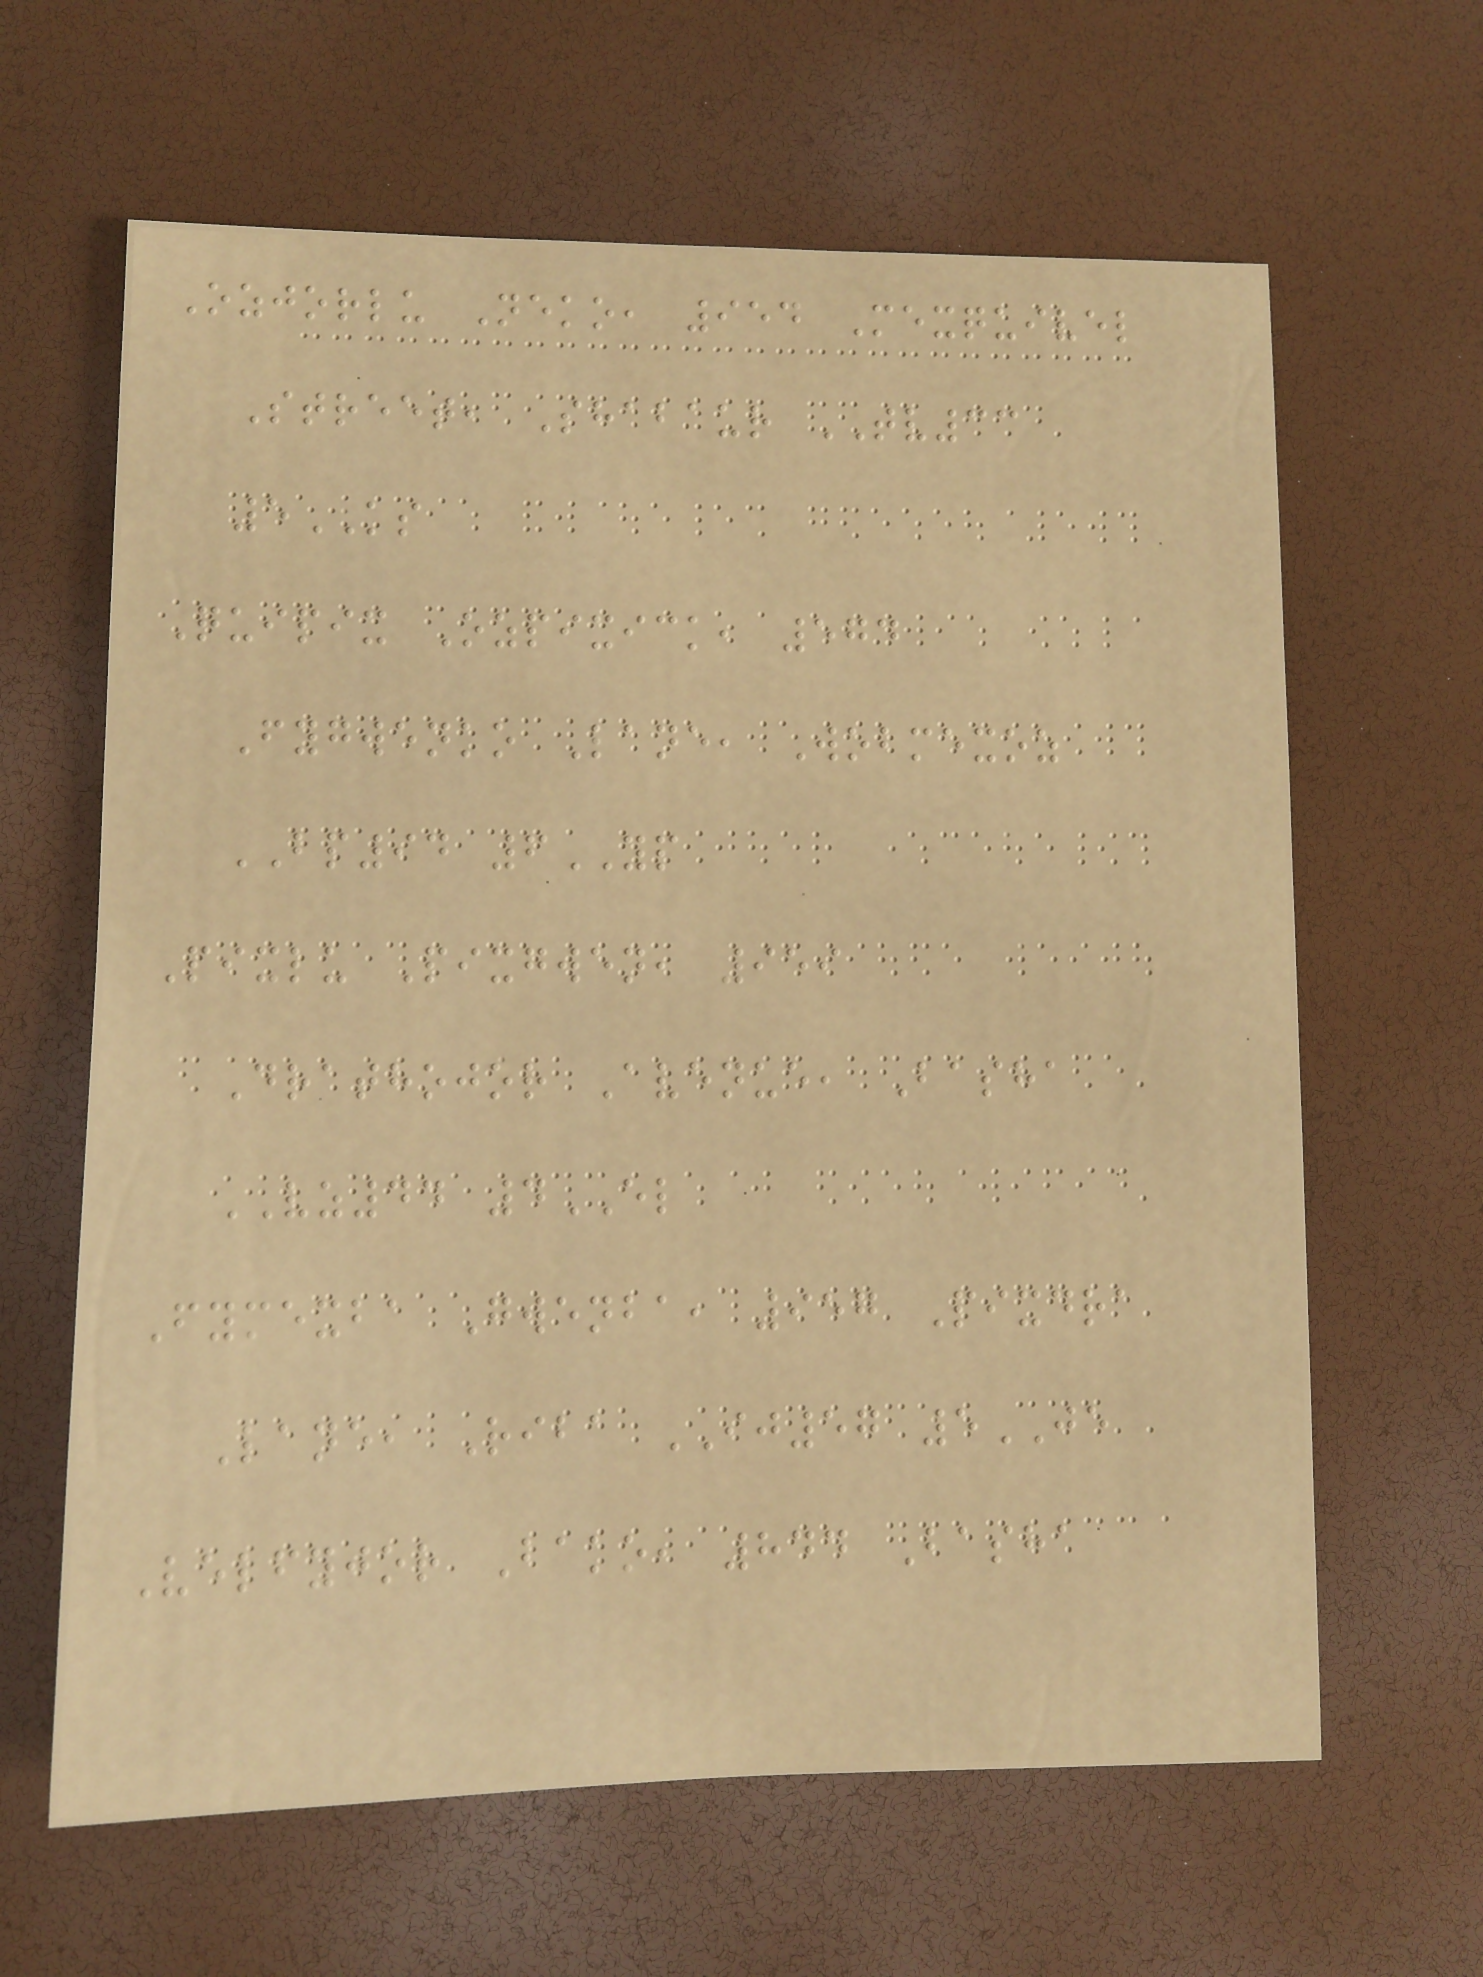Ozjorlu Neko, 954 Mexquivel
Street, Shabaur TV33
5KS
Quipix Ozpixick, 574
Fygwenko Lane, Wobmexoz
BP94 6YP
Pixlu Pixgwen, 959
Drathojor Avenue, Basha
VZ44 4EL
Fymexba Gwenba, 957 Pixdra
Lane, Riba IJ57 5JE
Velfyjor Bako, 844 Basha
